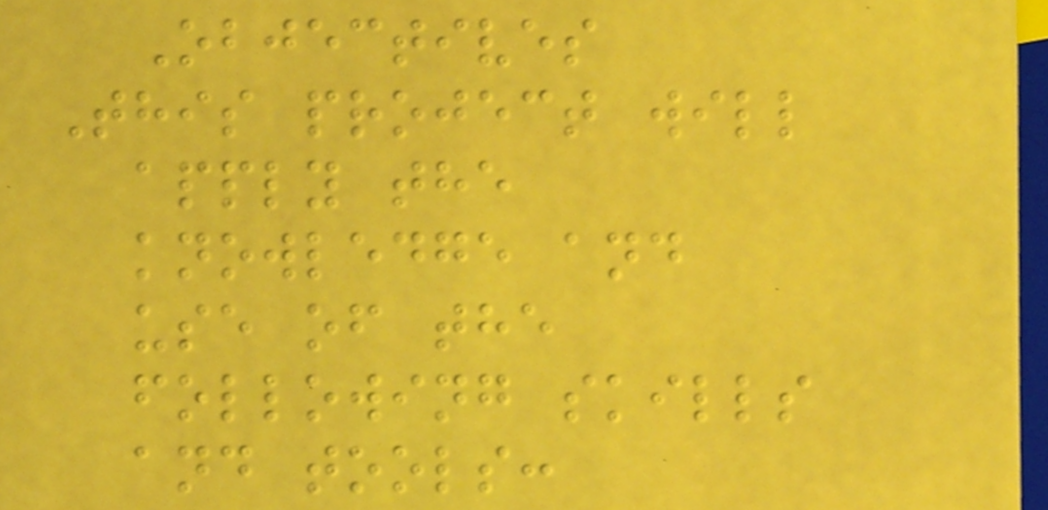Objectives
This project will
apply the
knowledge and
use of the
following skills
and tools:
